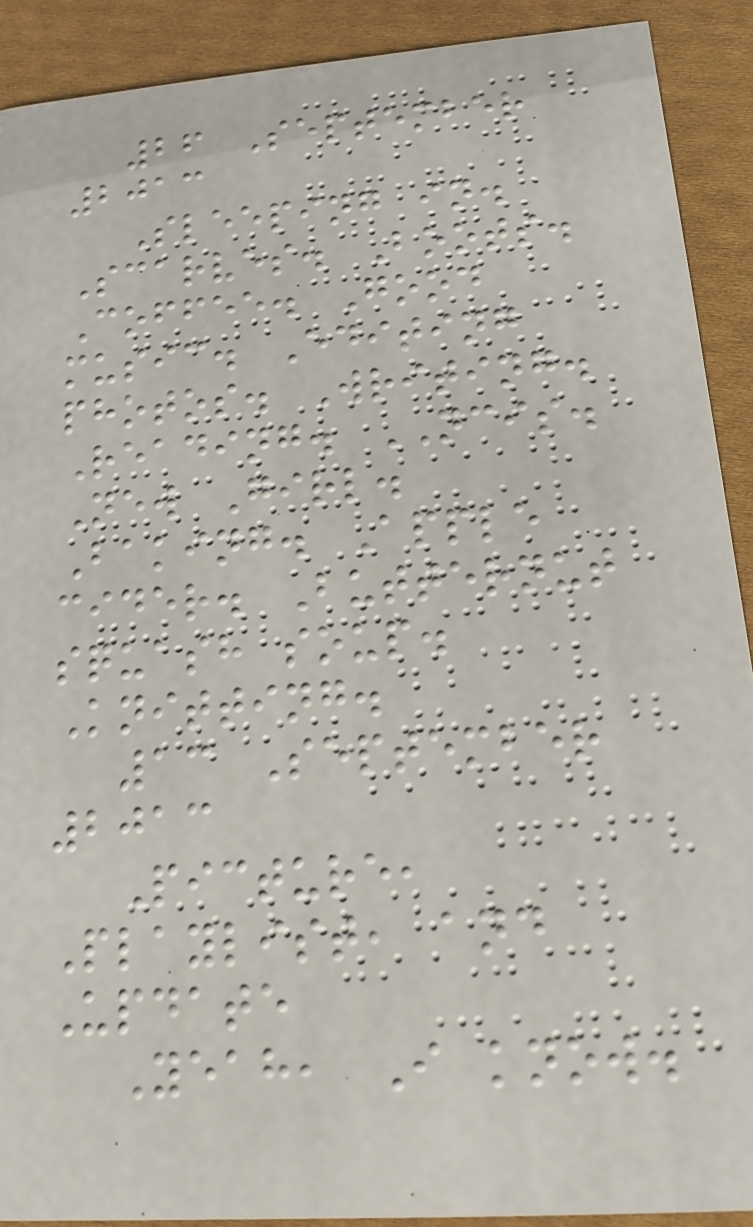26 September
2013
Sleeping in.
Scarves. Boots.
Coffee. Good
music. Editing
photos. Writing.
Reading. NCIS.
New Girl.
Baking. Apple
cider. Butternut
squash soup.
Knitting.
13 September
2013
Picture,
Playlist, and
Update
Yeah, I know.
